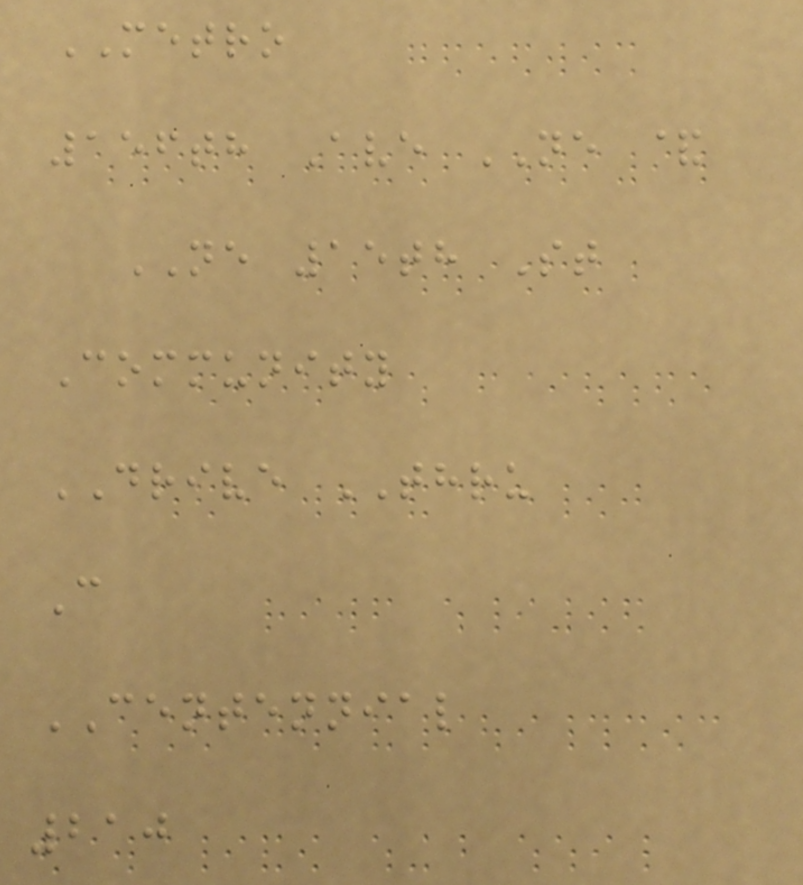METRO
156th Ave NE &
NE 15th St
Community
DRIVE THRU
C
CENTENNIAL
210
